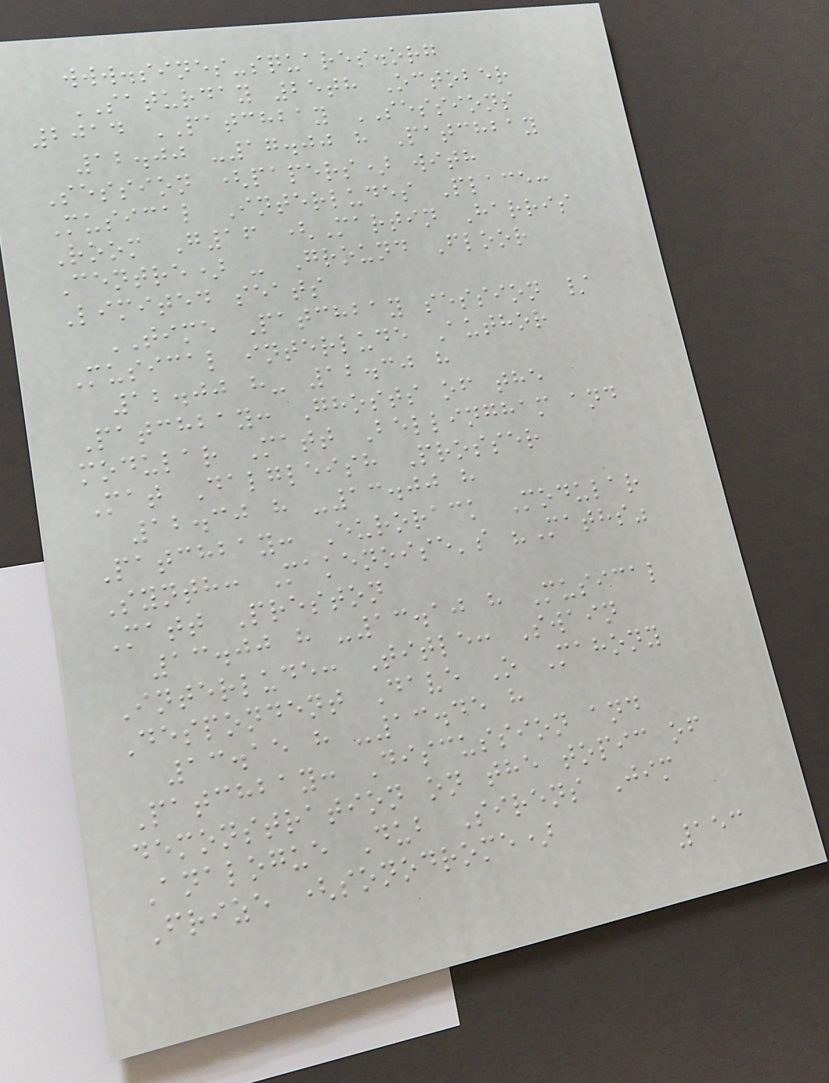www.sines-squares.org
SATURDAY 25th October
2014 PATCHBAY SESSIONS
12.00 -17.00 h Patchbay
Session (papers) with
Musical Interludes Place:
Room G16 (Martin Harris
Centre) - Ground Floor
Limited seats
TIME Patchbay session /
Musical interlude Author
12.00 h- 12.30 h
Patchbay: Ghosts of the
modular Matt Bellingham and
Mat Dalgleish Prosser
12.30 h -13.00 h
Patchbay: Eurorack Modular
Synth: Makenoise's "Maths"
Matt Preston
13.00 h -13.10 h Musical
Interlude: Title: Swain
Despondent Dave O Mahony
13.15 h -13.45 h
Patchbay: Discussion and
demonstration on the topic of
Analogue Dub Sirens Jim
Frize (sonodrome)
153
